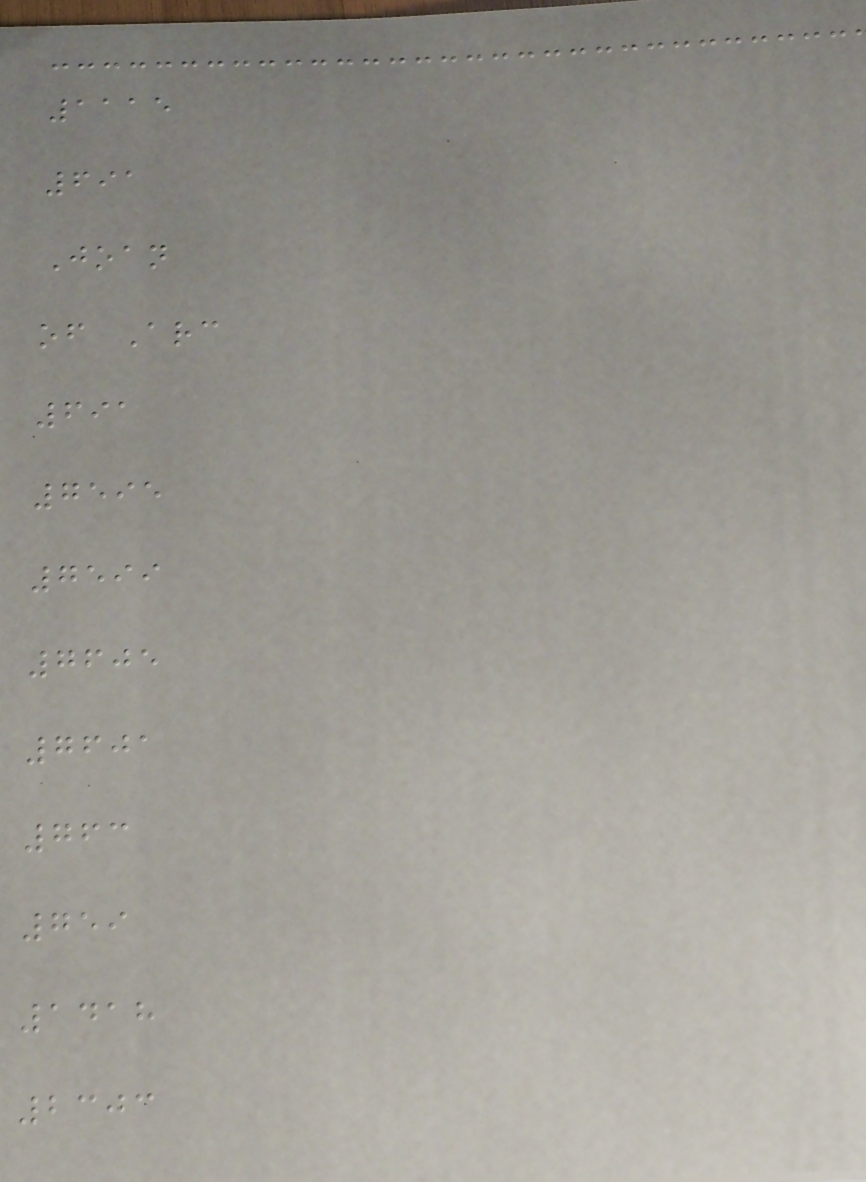1115
691
Joan
of Arc
691
7595
7599
7605
7601
763
759
1418
2303
